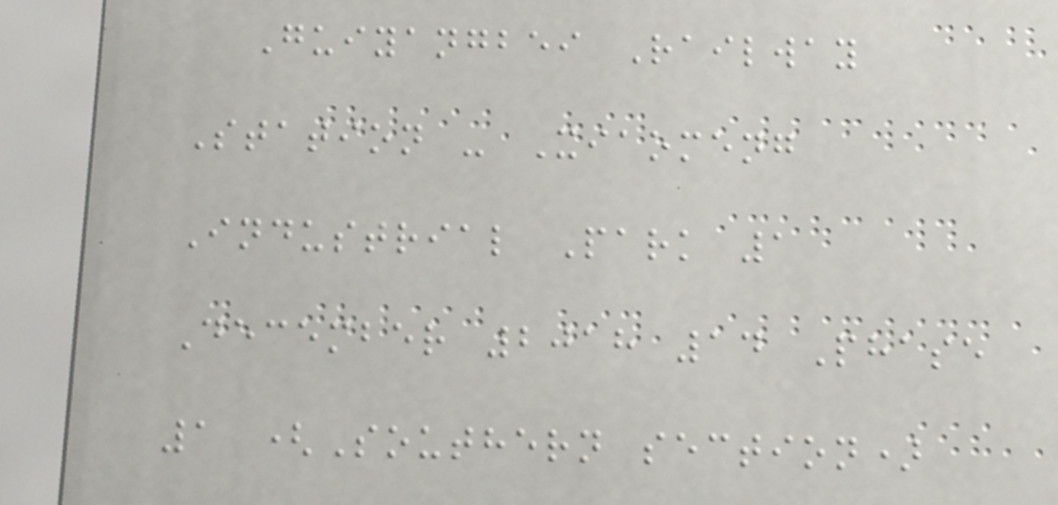Guiyangbei Railway
Station - Xiaomeng
Industrial Park 1
December 2018 14 Phase
1 (Southern section)
